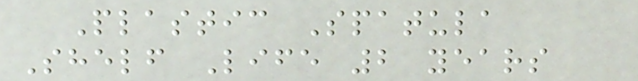Plastic Spatula
Shelf Life 2 years
